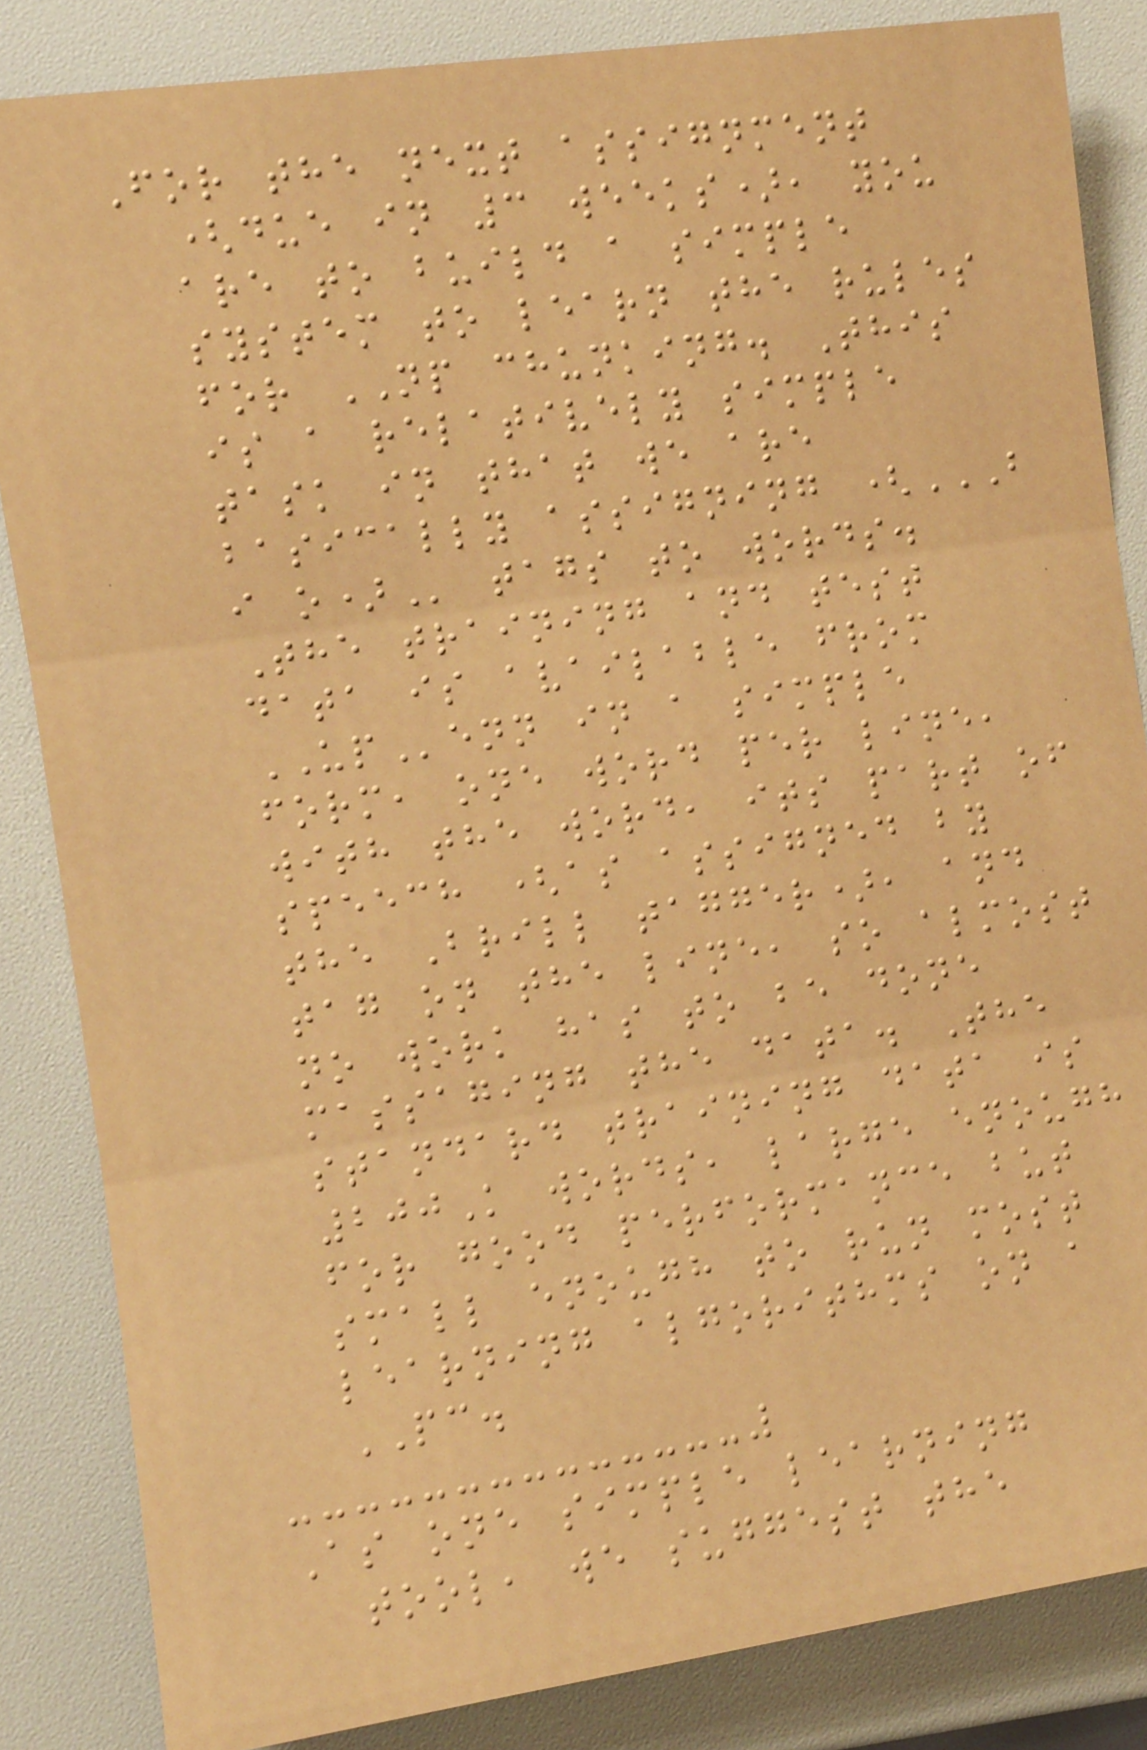For the next assignment
(due in 3 weeks), you
are to build a simple
system to learn the rules
for NP chunking. This
is a relatively simple
task in that we are
basically assigning (B
I O) tags to words.
The training and test
data is available from
UPenn in a simple
form, one word per line,
with the word, its part of
speech (as assigned by
the Brill tagger), and
tag on the line, so almost
no work has to be done
massaging the data. The
standard training data is
200K words, large enough
for good performance but
small enough to run most
learning algorithms on a
PC.
As one simple learning
tool, we suggest the
